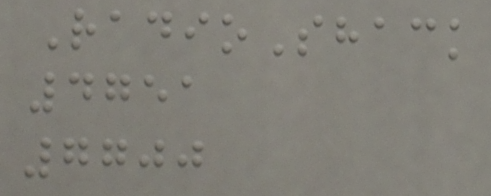RadioShack
4751
7700
